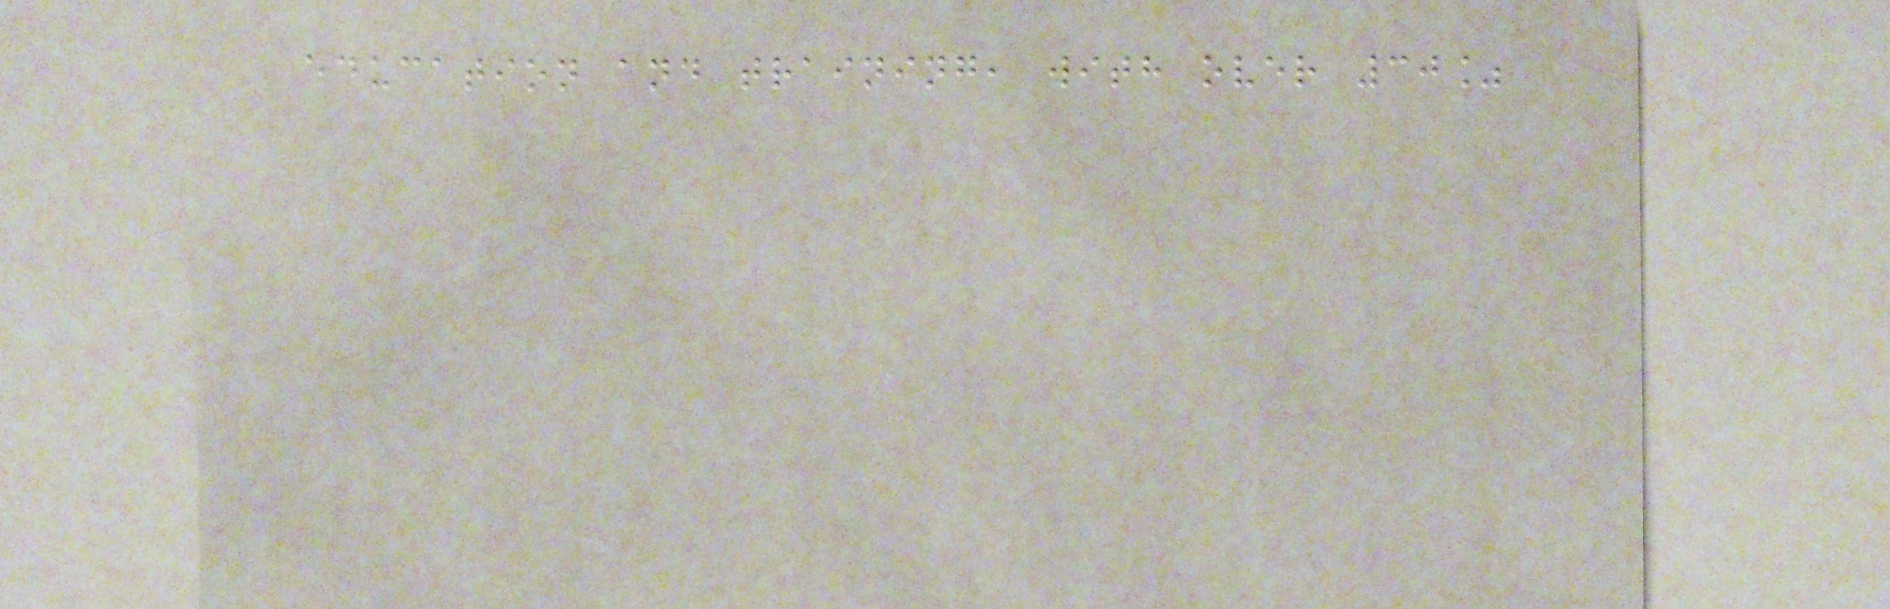education and training, with over 30%
